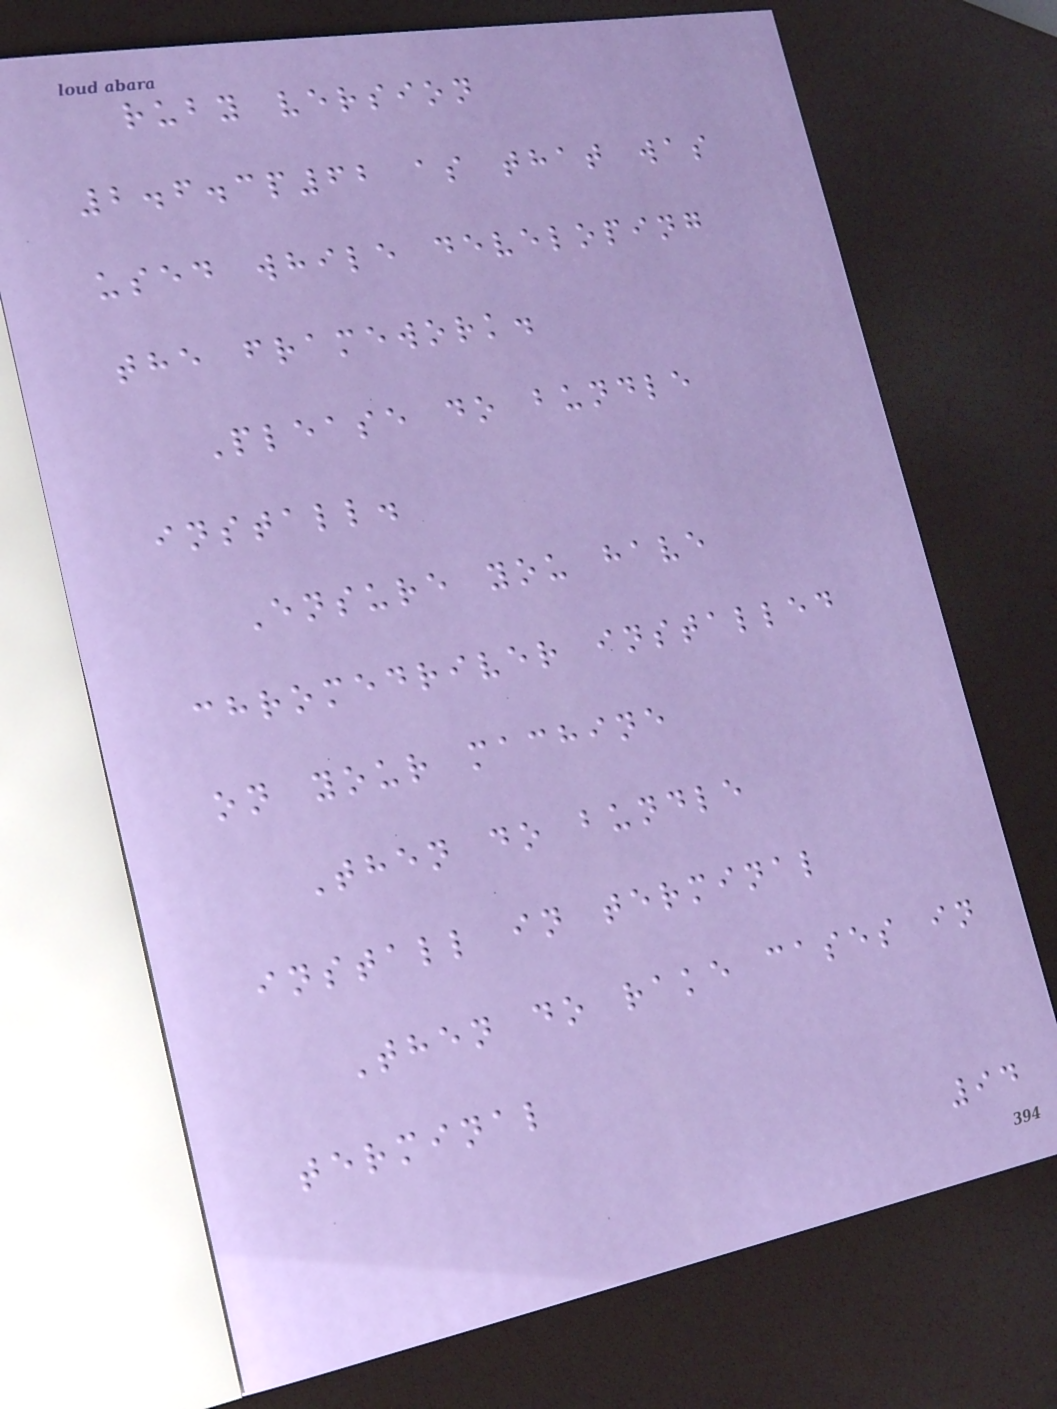ruby version
2.6.3p62 as that was
used while developing
the framework.
Please do bundle
install.
Ensure you have
chromedriver installed
on your machine
Then do bundle
install in terminal
Then do rake cases in
terminal
94
